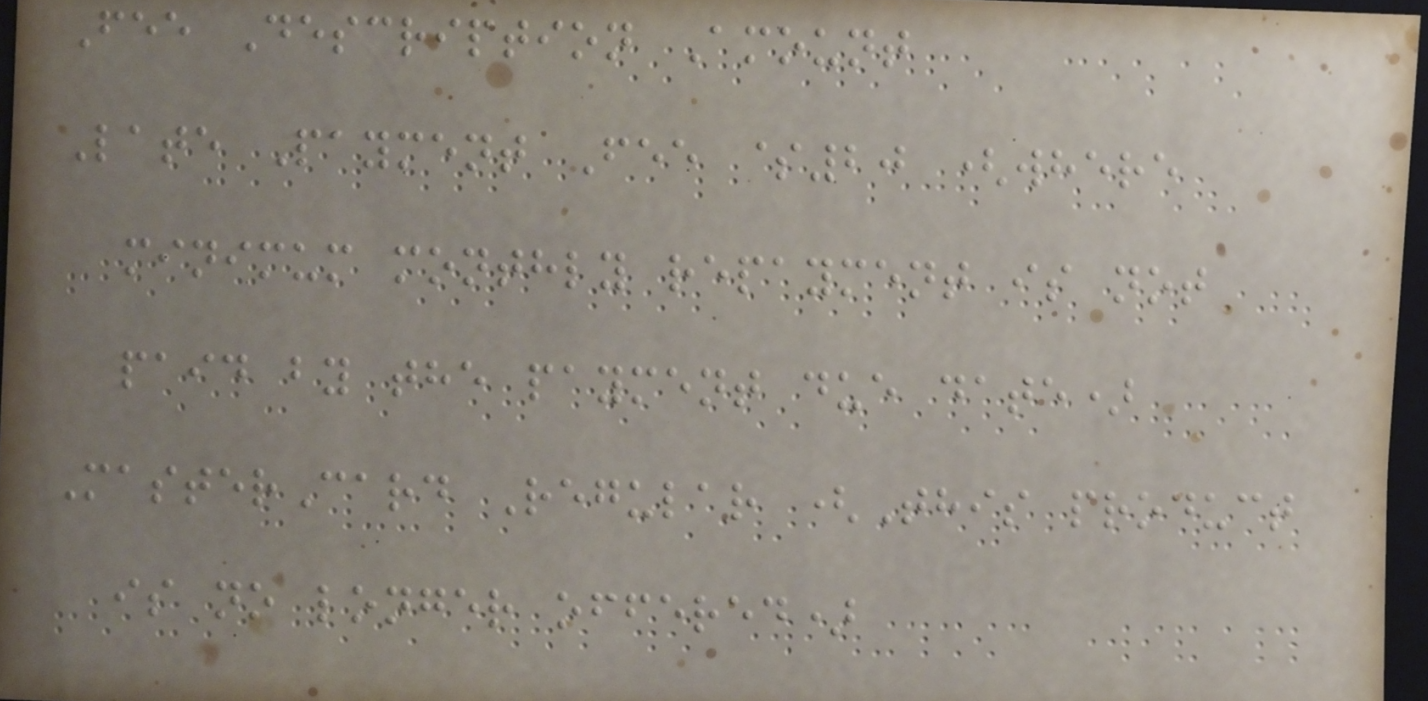Fee Description Amount
Late Payment Fee $20 (where
minimum monthly repayment is not
paid by the payment due date)
MasterCard Regular (This product
is no longer offered)
